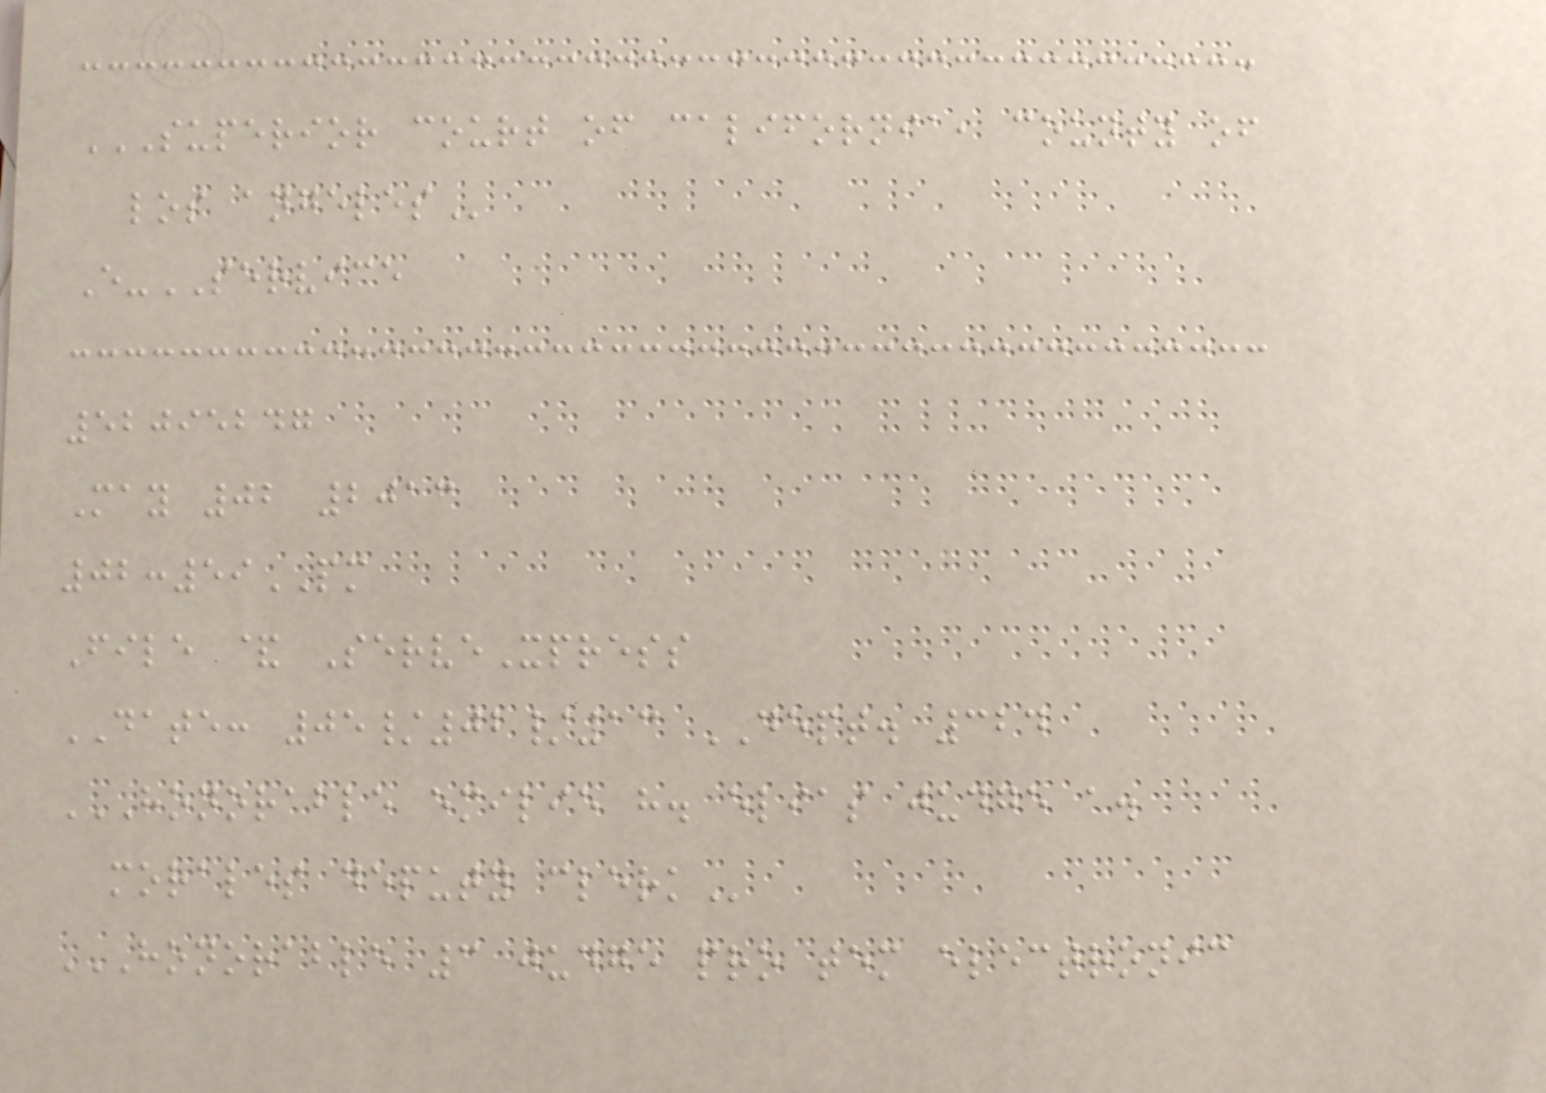SUPERIOR COURT OF CALIFORNIA, COUNTY OF
LOS ANGELES
E-SERVICE
52095247
May 02 2013
02:59PM
File & ServeXpress
DATE: 05/02/13 DEPT. 324
HONORABLE EMILIE H. ELIAS JUDGE A.
MORALES DEPUTY CLERK
HONORABLE 3 JUDGE PRO TEM ELECTRONIC
